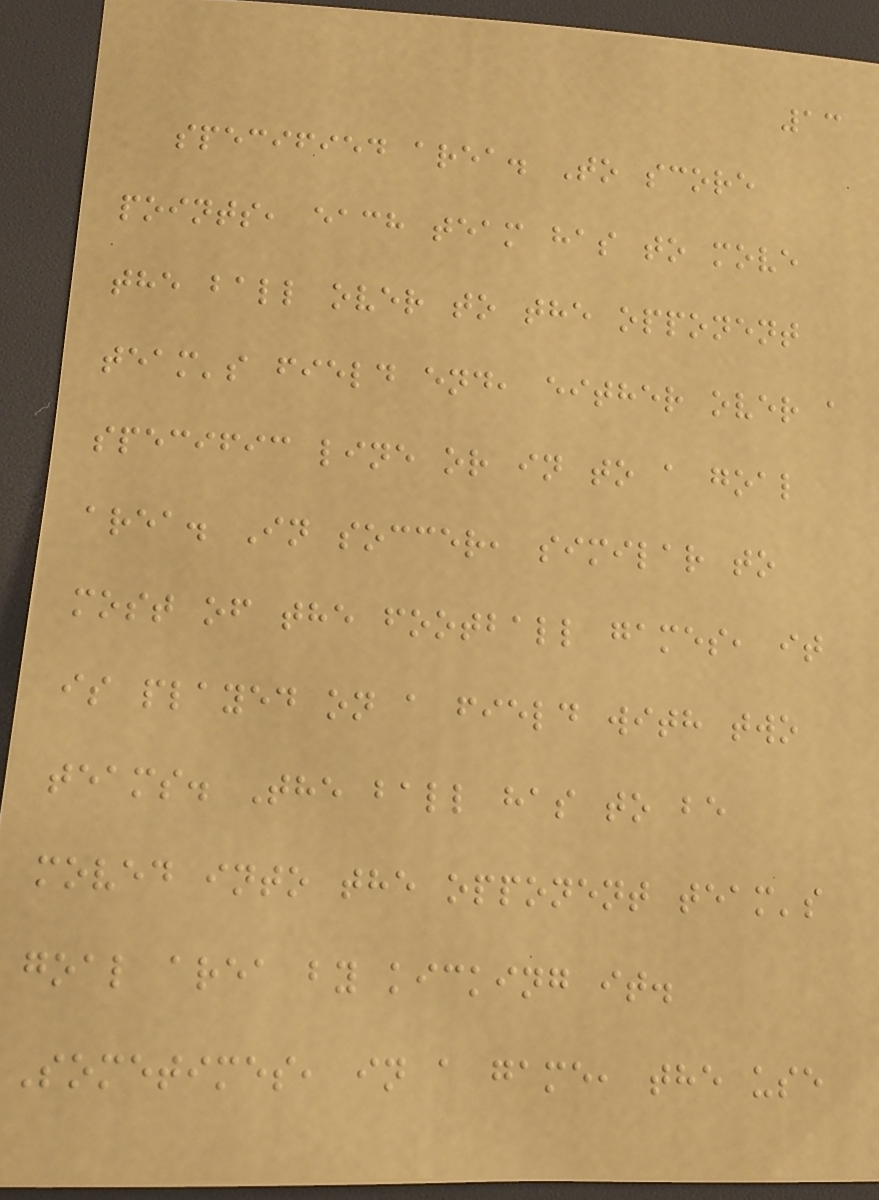13
specified area. To score
points, each team has to move
the ball over to the opponent
team's field end, either over a
specific line or in to a goal
area. In soccer, similar to
most of the football games, it
is played on a field with two
teams. The ball has to be
moved into the opponent team's
goal area by kicking it.
Sometimes, in a game, the use
